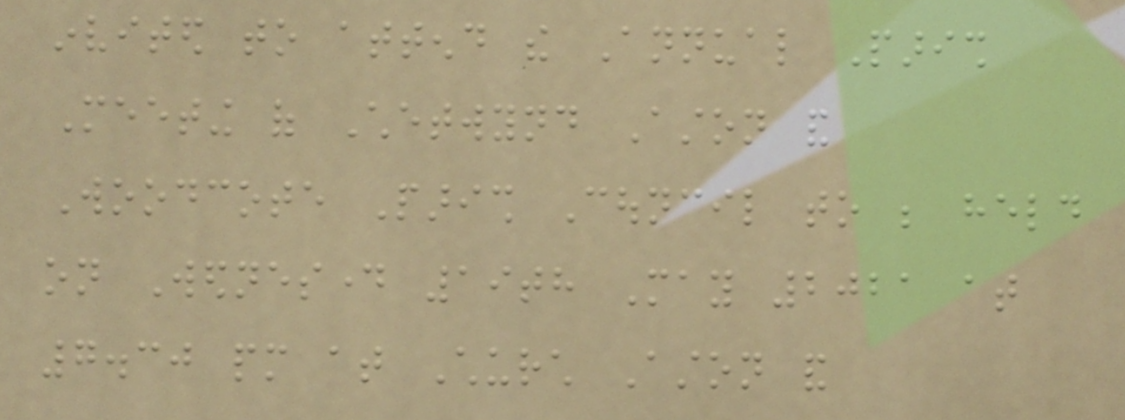invited to attend the Annual Parish
Meeting of Chetwynd Aston and
Woodcote Parish Council to be held
on Wednesday 19th May 2021 at
7.30 pm at Church Aston and
